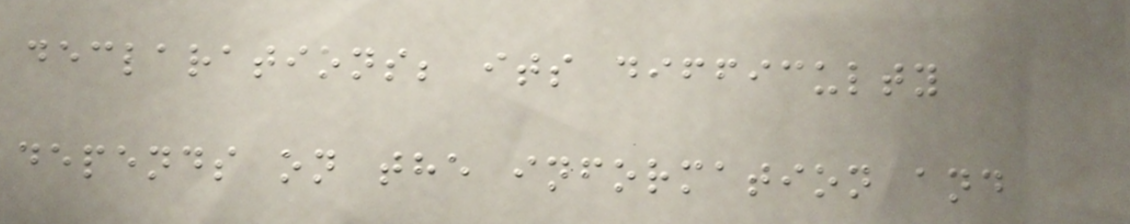declarations; its difficulty
depends on the information and
